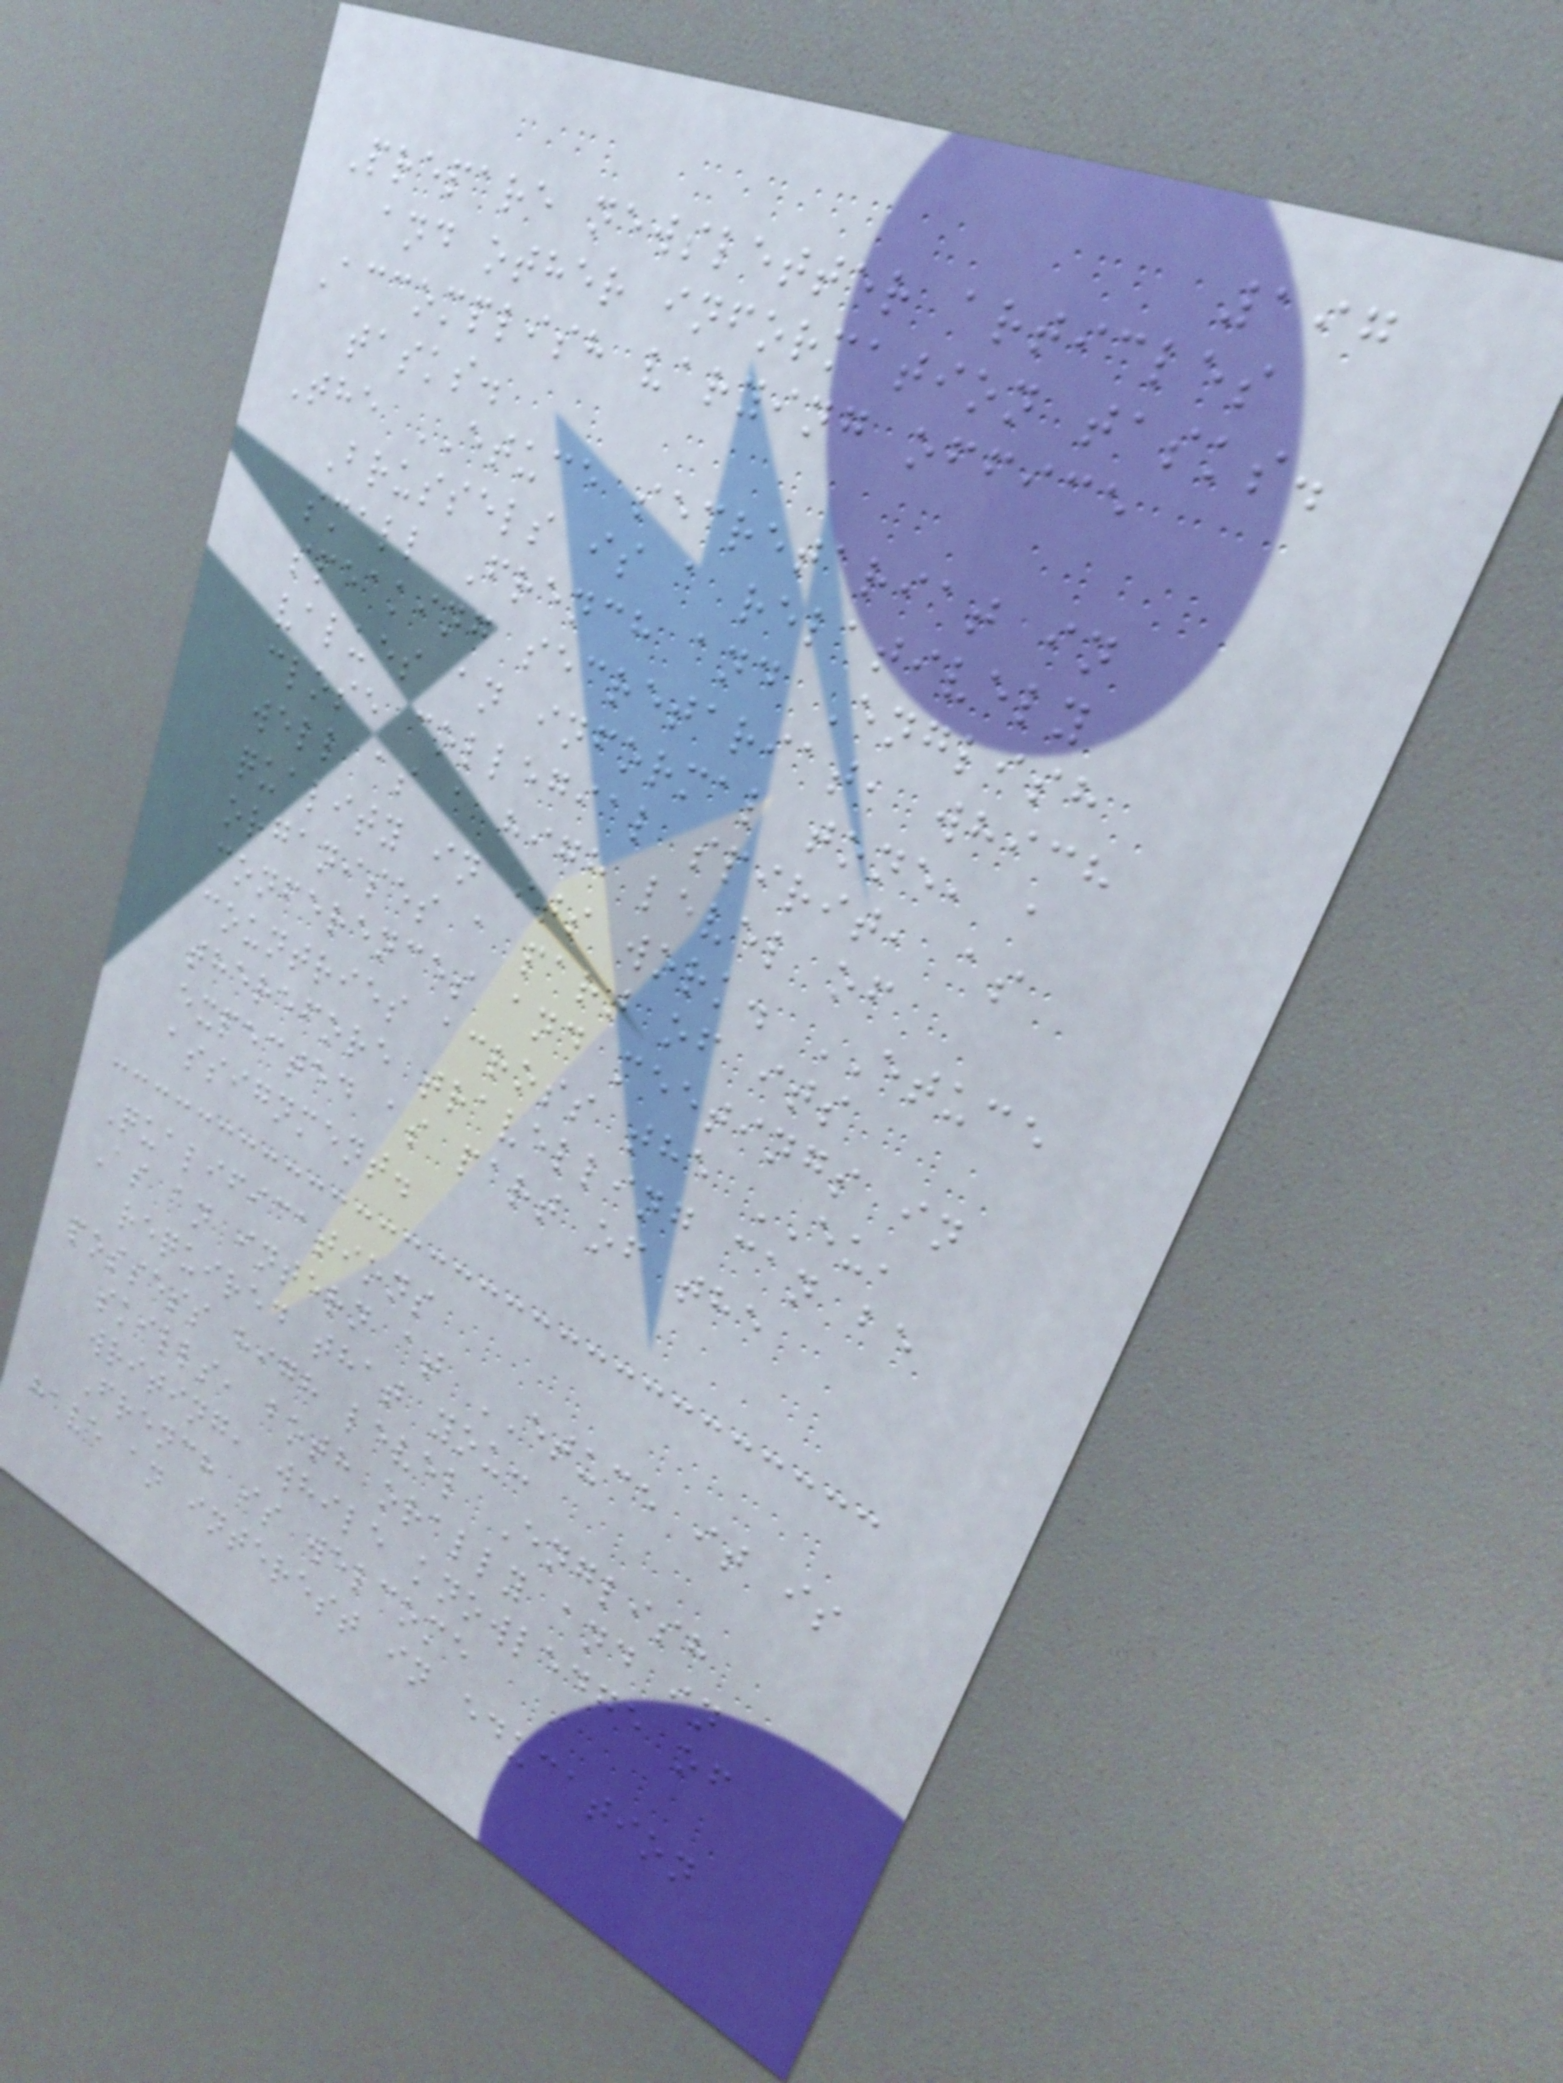197
Prepare newsletter articles
and other information tasks.
Accomplish varying office
tasks.
The ETUCE secretariat in
Brussels is a relatively
small French and English
speaking secretariat, which
values an informal tone, a
close collegial spirit, as
well as a high level of
quality in its work. ETUCE
organises a part of its
conferences and meetings in
countries across the EU,
therefore travelling can be
expected as part of the
assignment.
Qualifications
As an intern at ETUCE it is
required that you:
possess high level English
skills, both orally and in
writing, while knowledge of
French is welcome
have an interest in education
